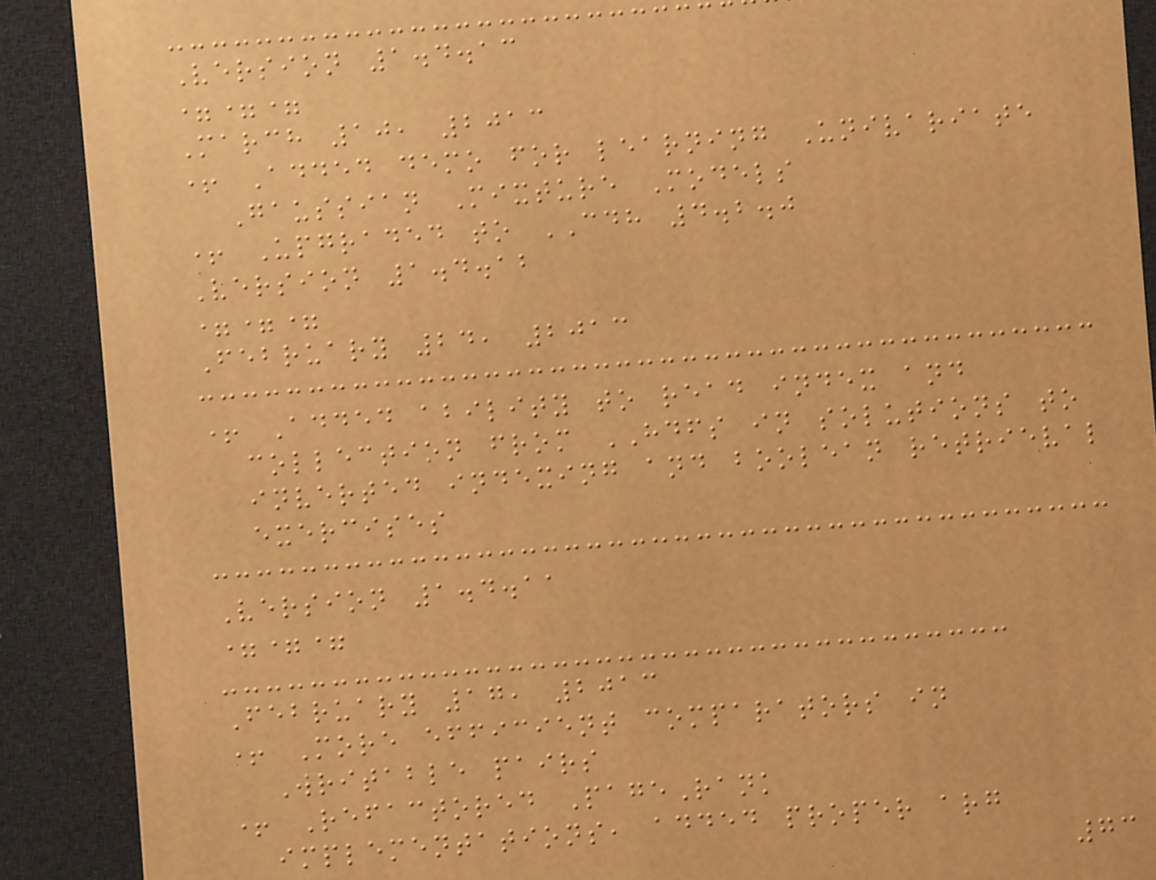Version 1.4.13
===
March 10, 2013
+ Added demo for learning Univariate
Gaussian Mixture Models
+ Upgraded to CDH 4.2.0
Version 1.4.12
===
February 24, 2013
+ Added ability to read index and
collection from HDFS in solutions to
inverted indexing and boolean retrieval
exercises
Version 1.4.11
===
February 17, 2013
+ More efficient comparators in
Writable pairs
+ Refactored PageRank
implementations, added proper arg
73
